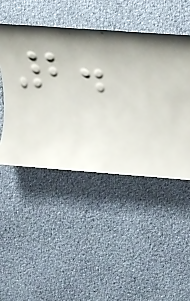2.
